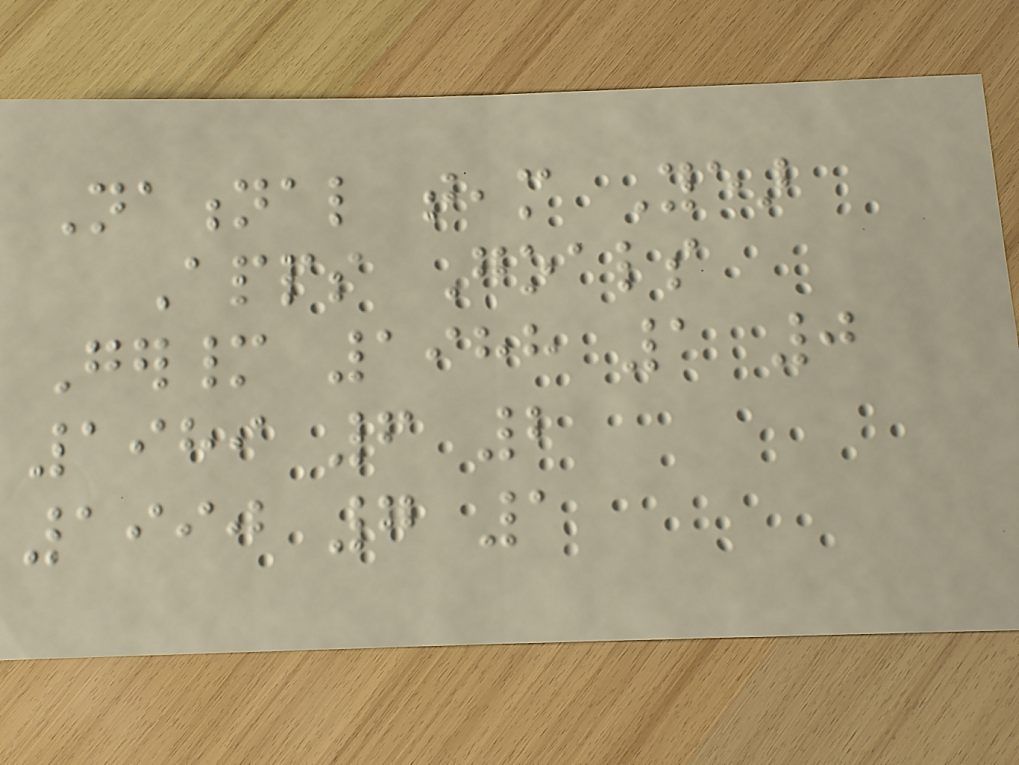National team Year
Apps Goals
Germany 1988 1 0
1989 6 2
1990 7 1
